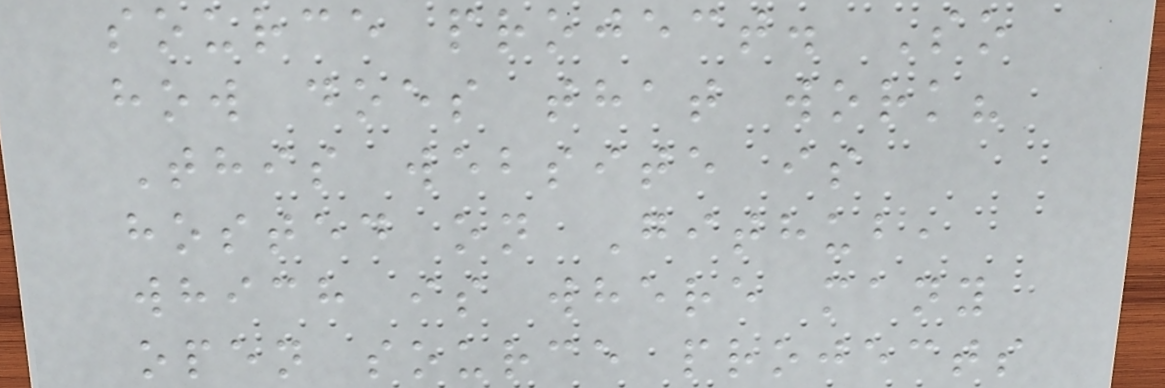source project. So
how does that work?
This website is
hosted on Github,
which is where many
open source projects
